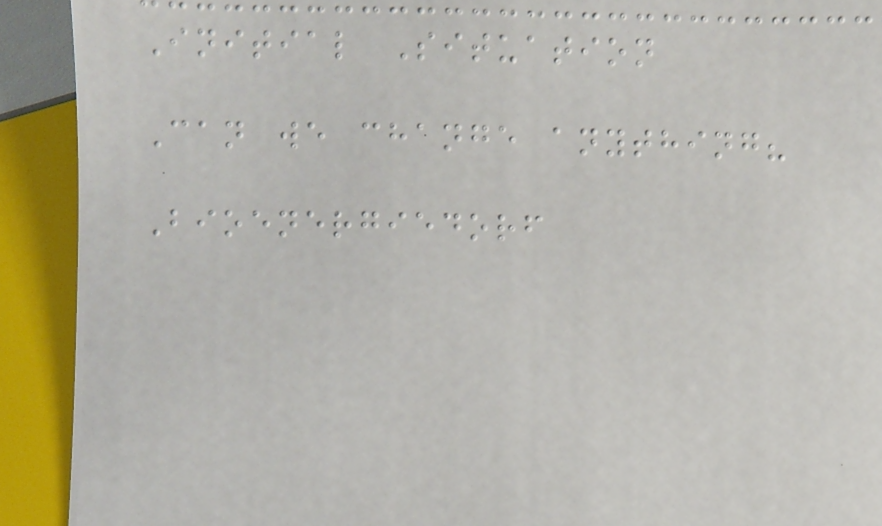Initial Situation
Can we change anything?
Bioenergiedorf
